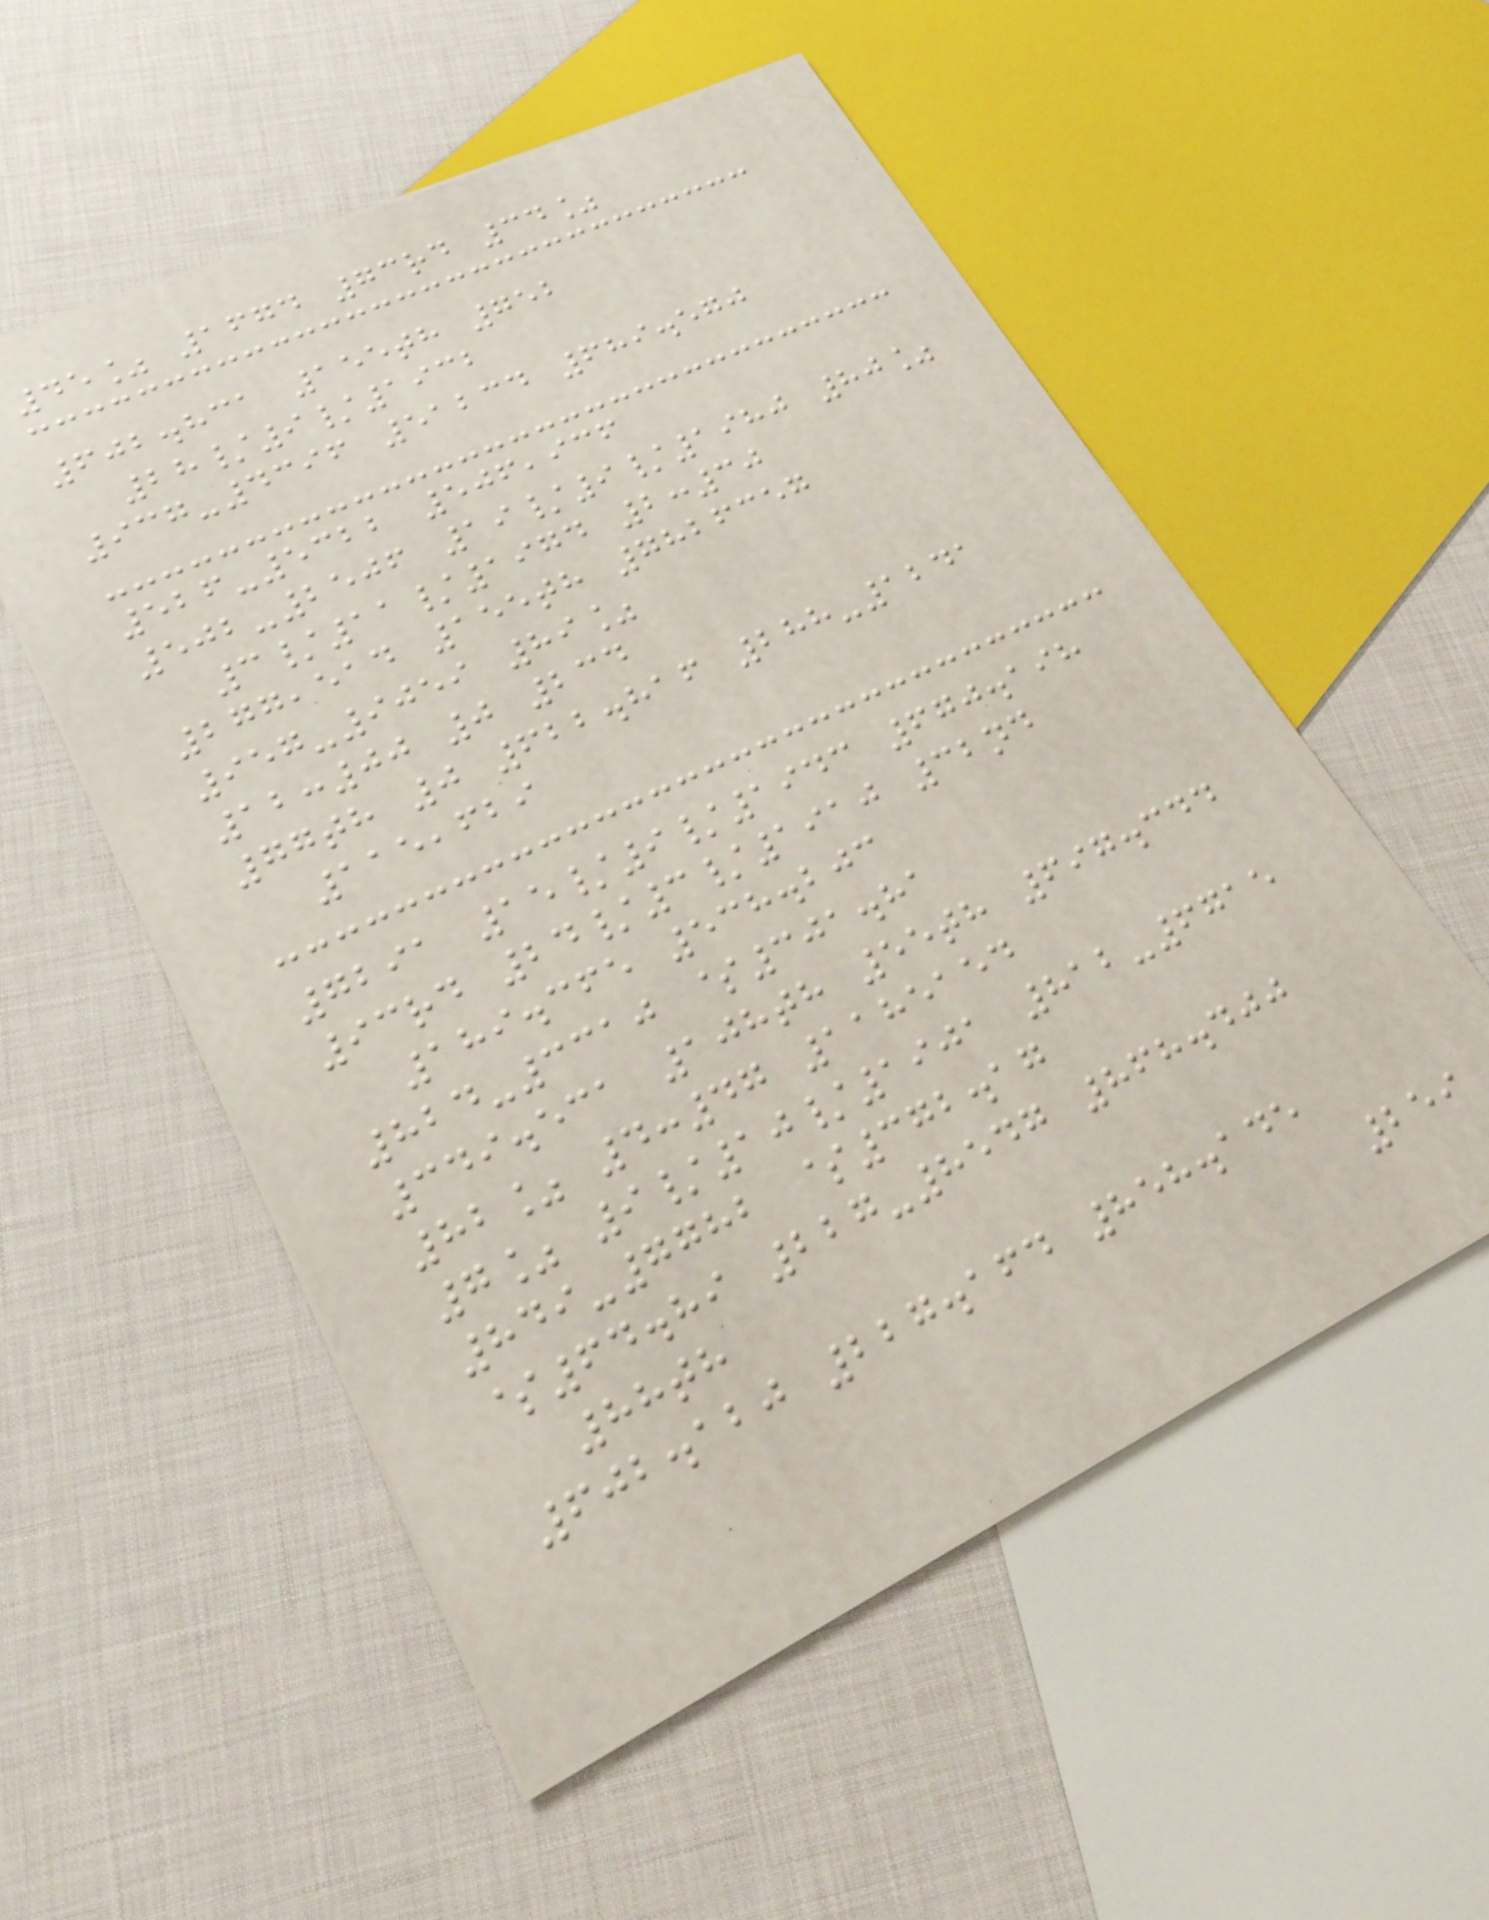45% 1674 73rd 34%
602.831 155th 752
28/9/1932
937-4396 51234 689.570
526-5322 506,936
502-2506 19/9/1980 80%
3/11/1974 2:30
277,514 155th 7826357
957-9059 89%
12:00 0 234
77th 0 622.816 288-1241
115,629
7291 15/9/1943 670.198
93rd 24/3/1910 32nd
189.365 538.203
824-3310 $301.81
349.531 108th 55th 697.344
82% 4:47 1185154
7% 9/10/1901 812-6715
849-7782 $372.17
$64.89 227-8547 868.400
88th
602.120 227.164 858.145
259
